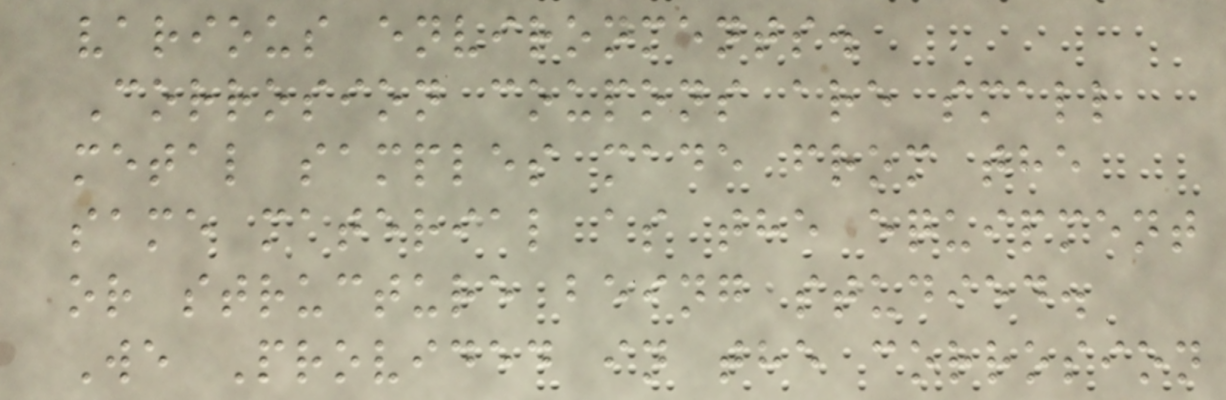various environments.
Corrosion coupons are small
metal samples made from the
same material as the equipment
or structure being studied.
We Provided in the corrosion
